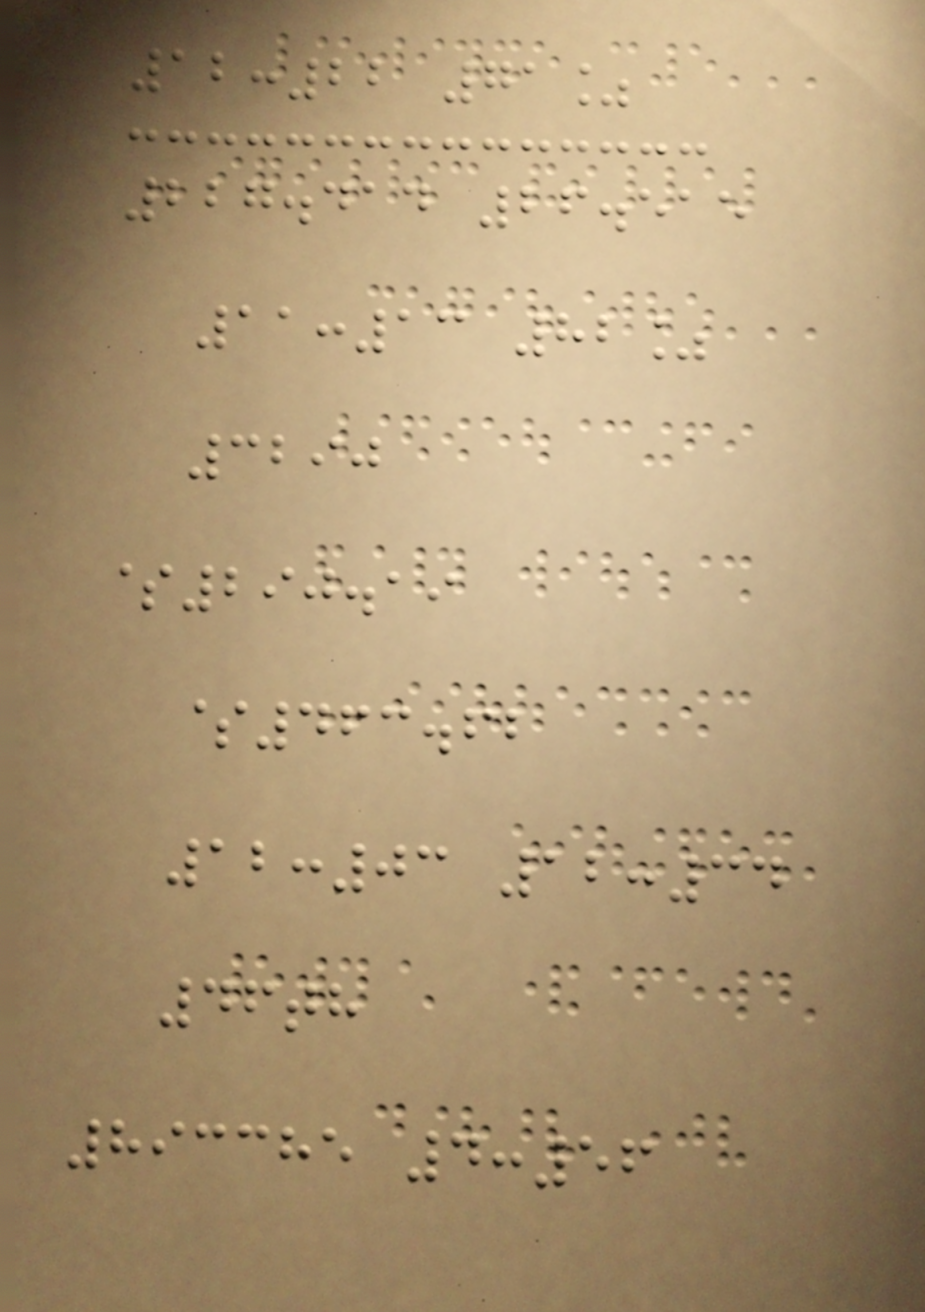12:22 71%
227.414 26.515
11:13 82%
3290
$290.19
$463.62
12:03 12:34
46th
893385 4:56
